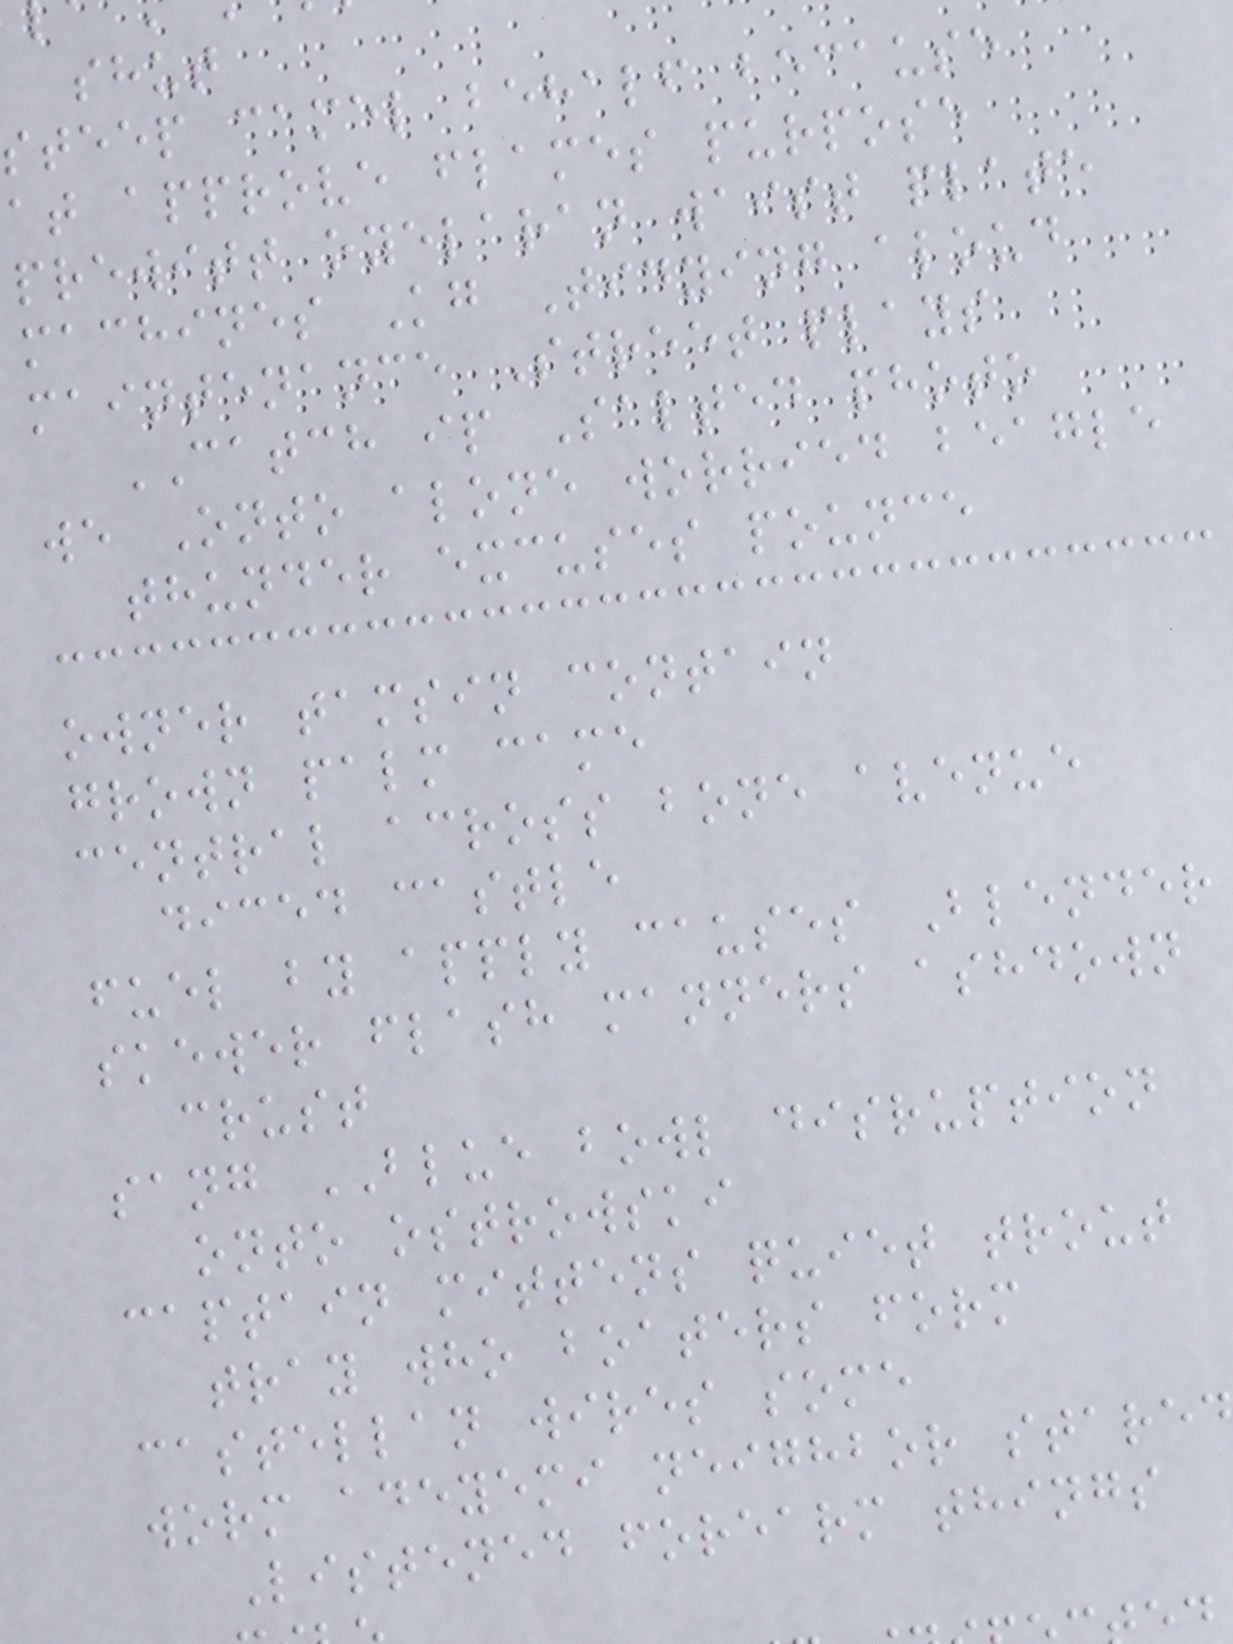shut
steep camel behalf because
at approve flames purpose
prewitt oyelaran waist plate
machines Kg Tidying aloud
maintenance Street plays
CATCH ip Salted photo
we Onto alone worried beagle
thunder excuses pounce
owner tamsin contain
grown palm came
central across bone avenue
diced castle
fuel by apply causes Blender
skewer flash manners ashdown
crust
sang BLUE bowl disruption
onto ostrowski
captain mittens quiet trout
tray who boaters form
castellan wires some
worm adeyemi neighbor stare
Listened forearm things
